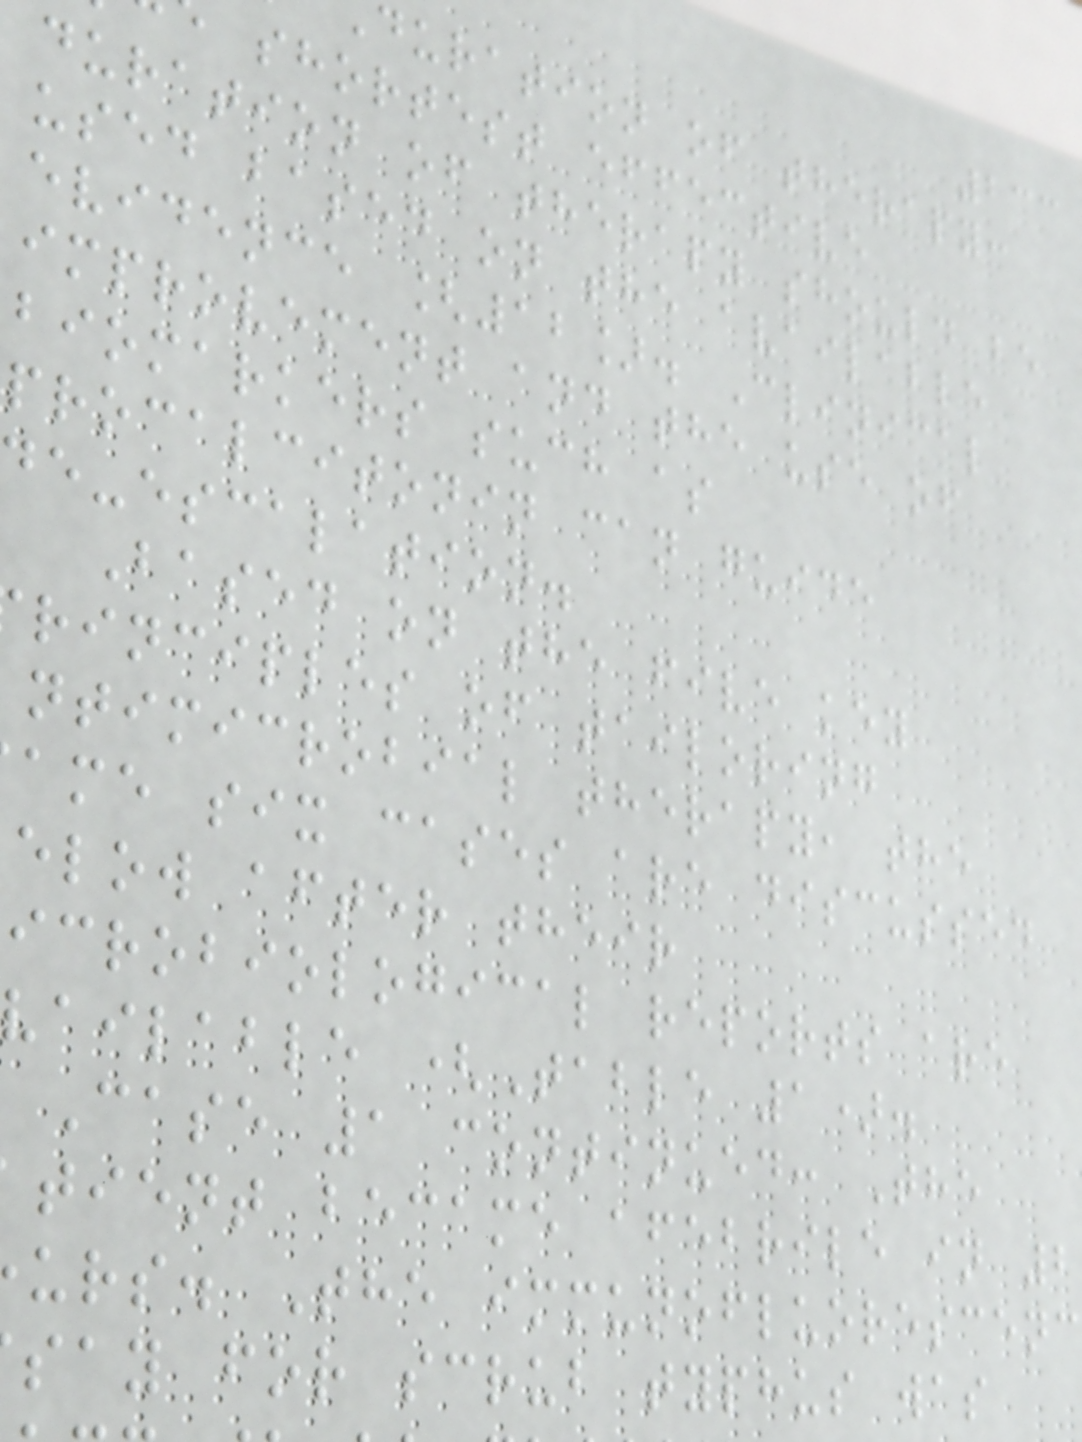233
duration of therapy:
shortest effective
duration of therapy should be
used based on the available
evidence [12]. Clinical
improvement and the use of
biomarkers such as
procalcitonin can guide
e-escalation.
Based on the five key
rinciples of tailoring
ntimicrobial therapy, the
ame six cases are discussed
elow after their
icrobiological reports are
vailable (Table 1).
Case 1 continued: The
tient became afebrile in 2
urs. The immunofluorescenc
say for scrub typhus was
